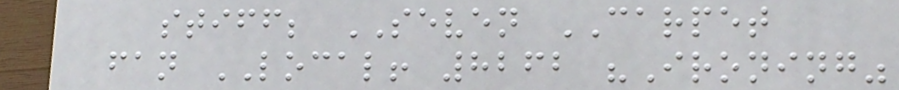stiff; SEVEN CARPET
fan LOCAL! 8262 "Ironing"
